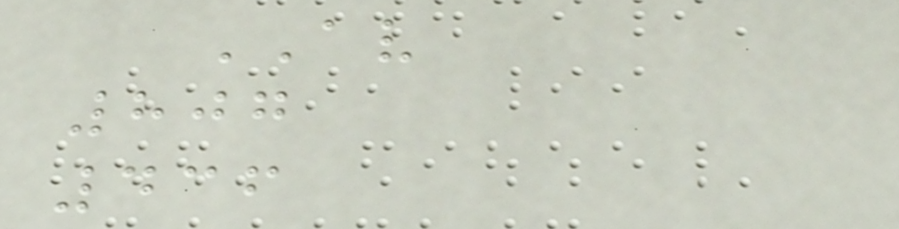AV
807
436
